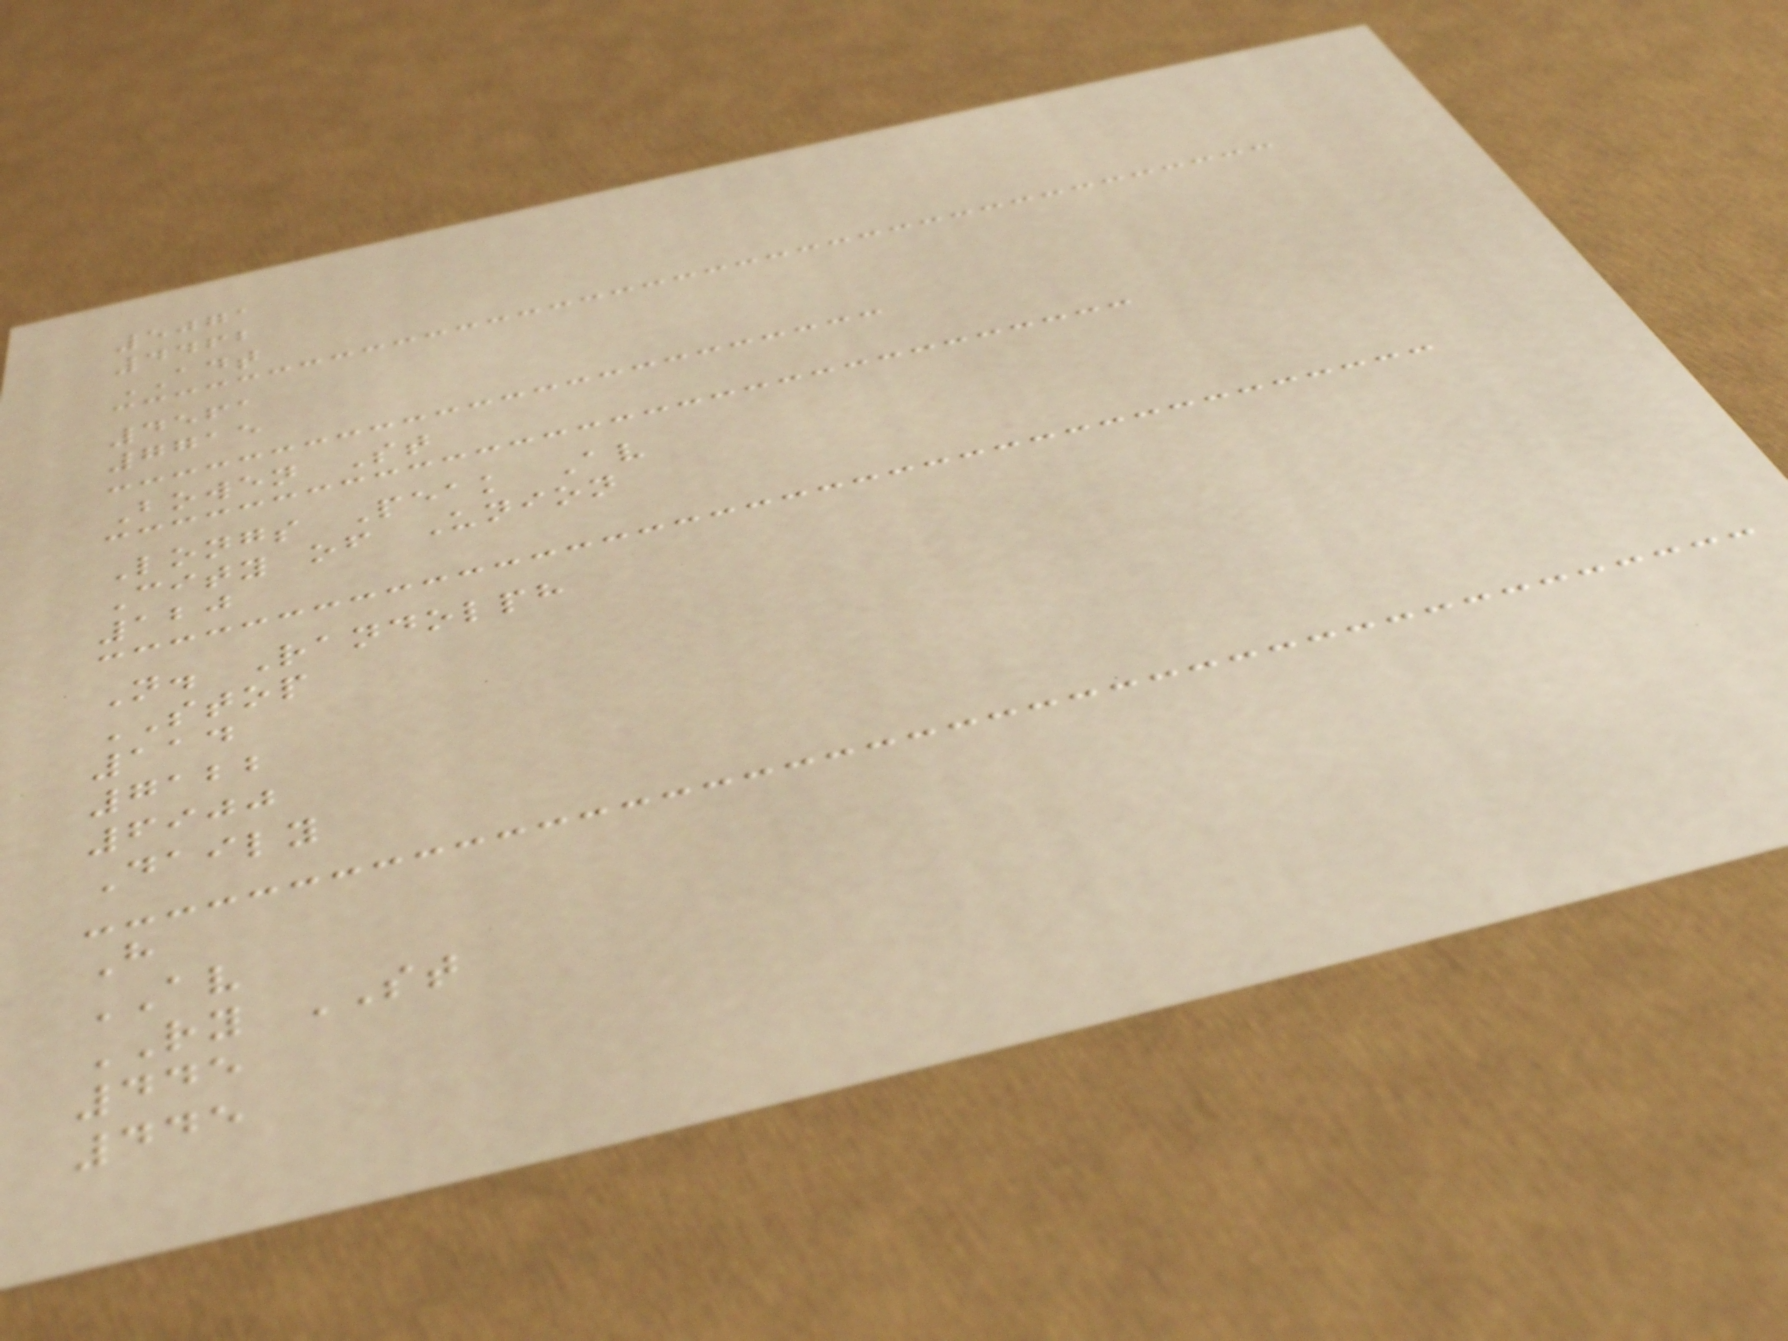5071
4462
ADT
4561
7715
Bowen St
Longs Peak Av
City of Union
120
N. Randolph
STOP
114
7122
6900
Daily
H
AV
RY ST
445
445
